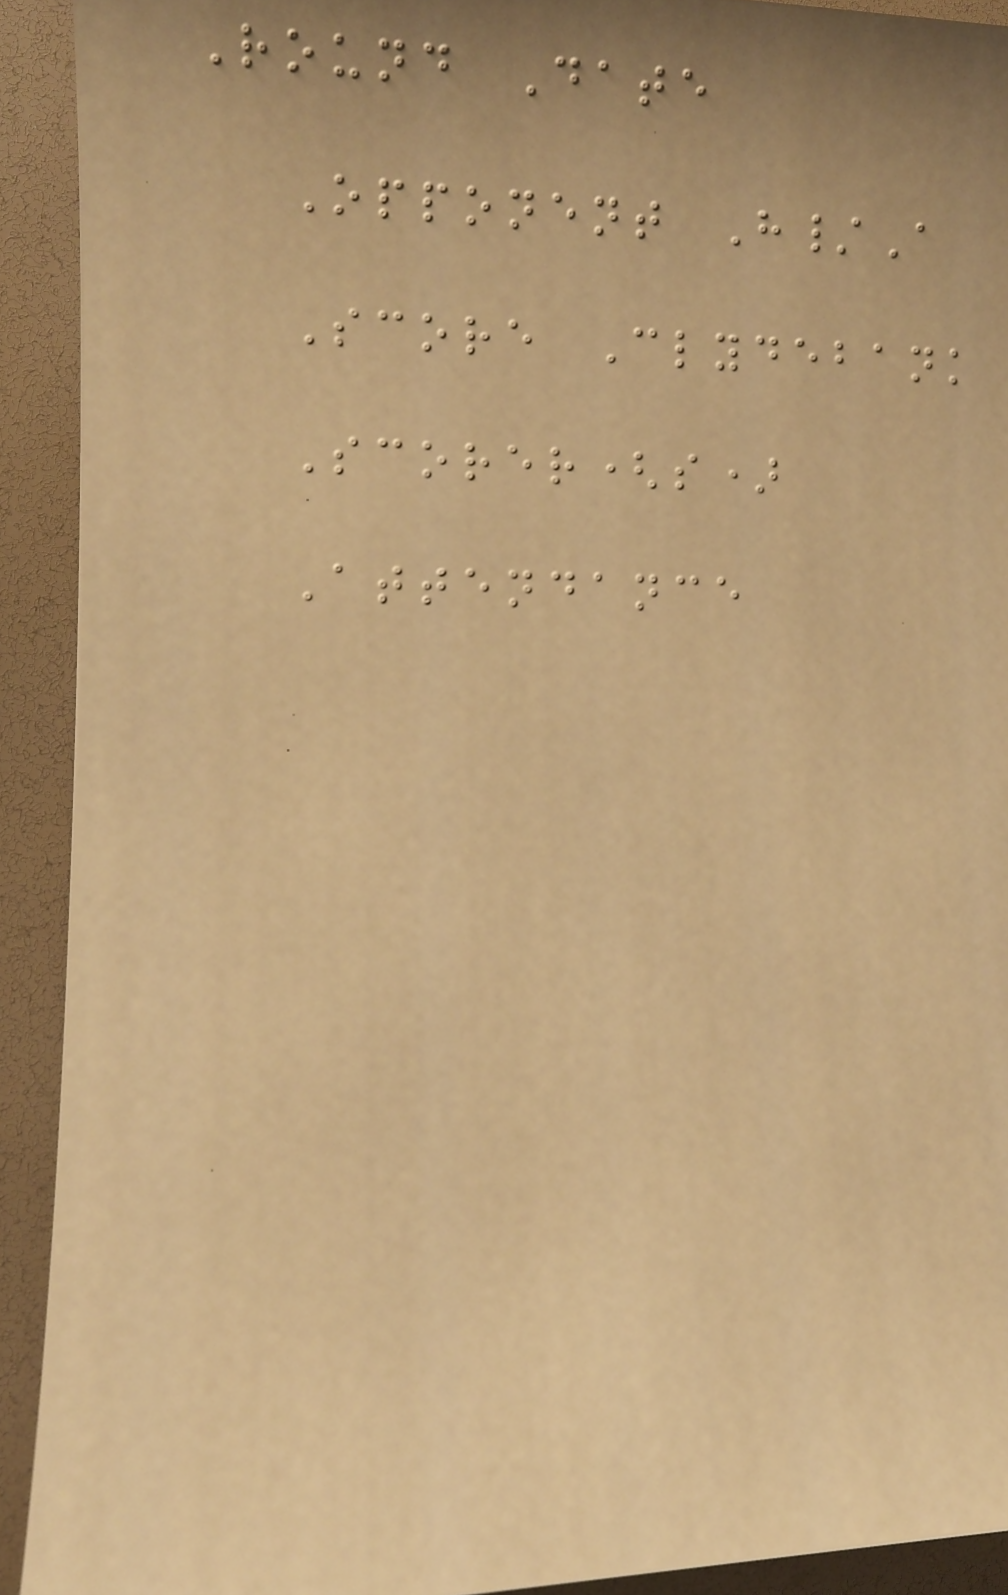Round Date
Opponent H/A
Score Clydebank
Scorer(s)
Attendance
